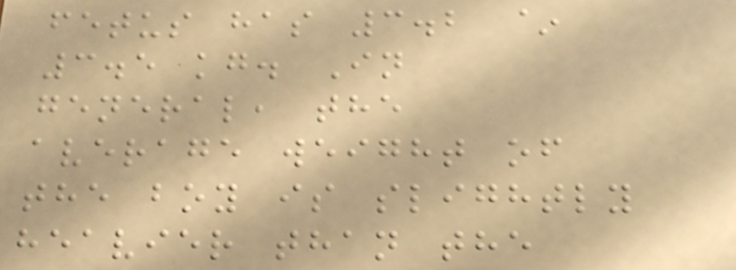fetus has 3.2 ~
3.5 kg. In
general, the
average weight of
the boy is slightly
heavier than the
